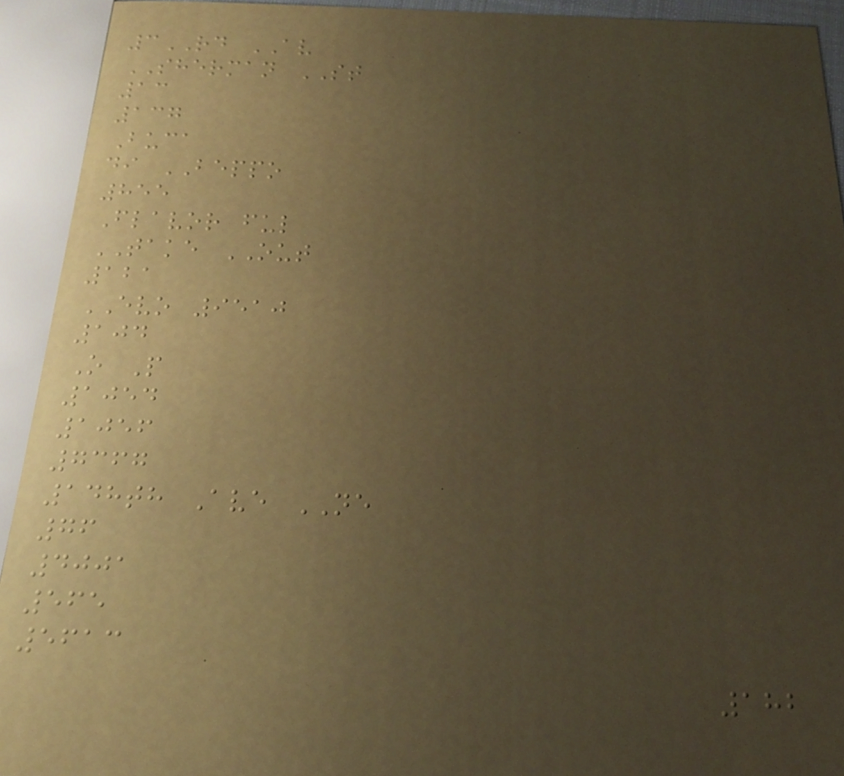3RD AV
SHERMAN ST
13
137
Buca
di BEPPO
855
Flavor ful
TAKE OUT
121
EVO 9510
104
O P
1054
1056
7367
148th Ave NE
76
4001
565
5613
182
